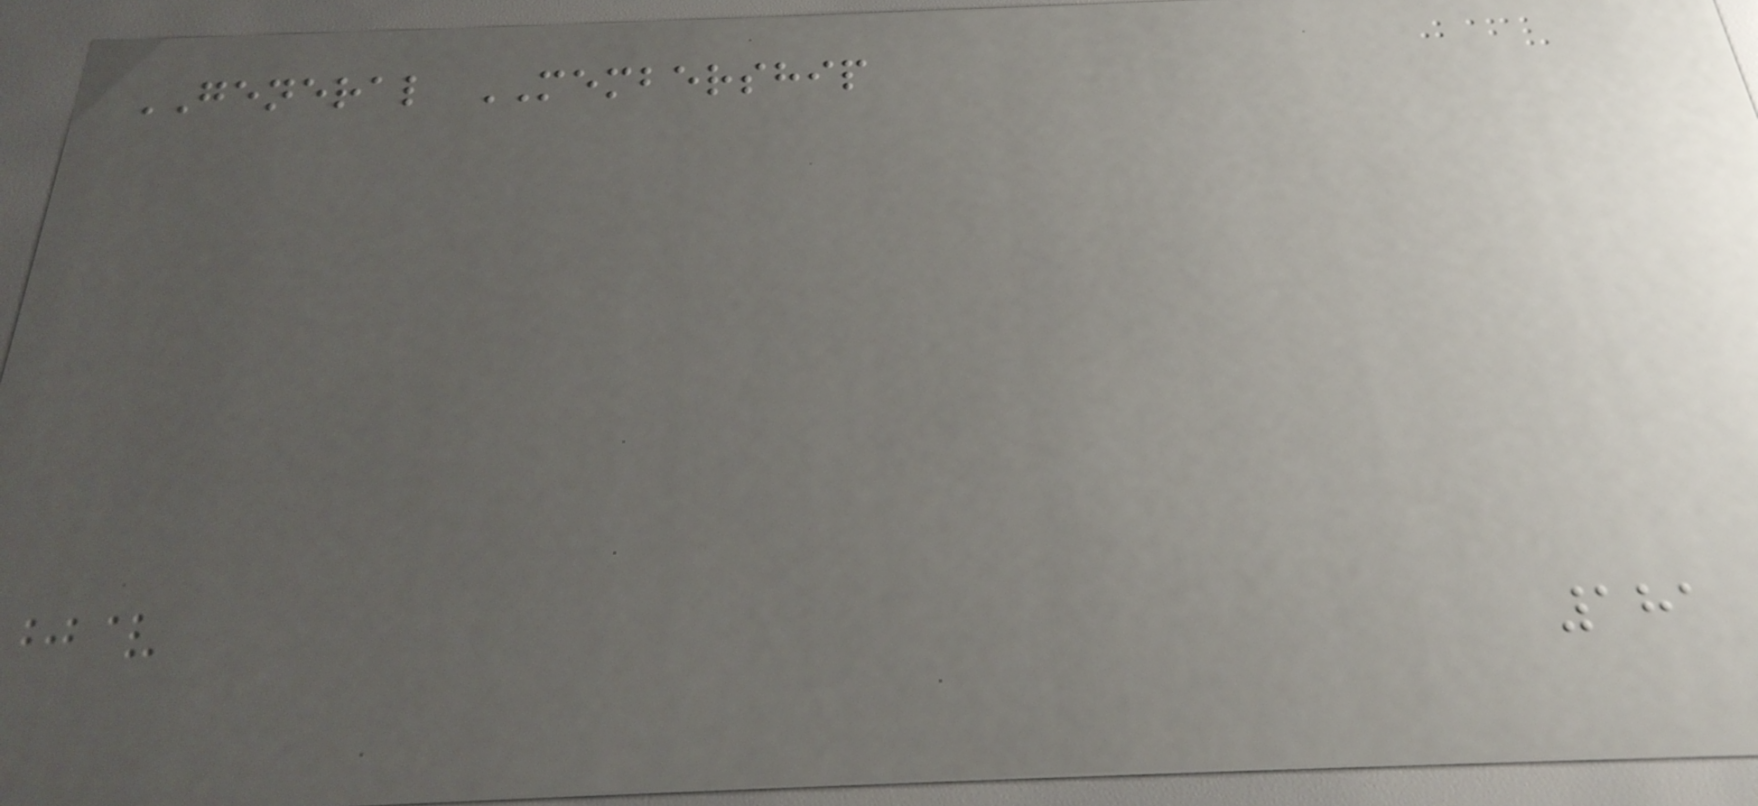GENERAL MEMBERSHIP
181
